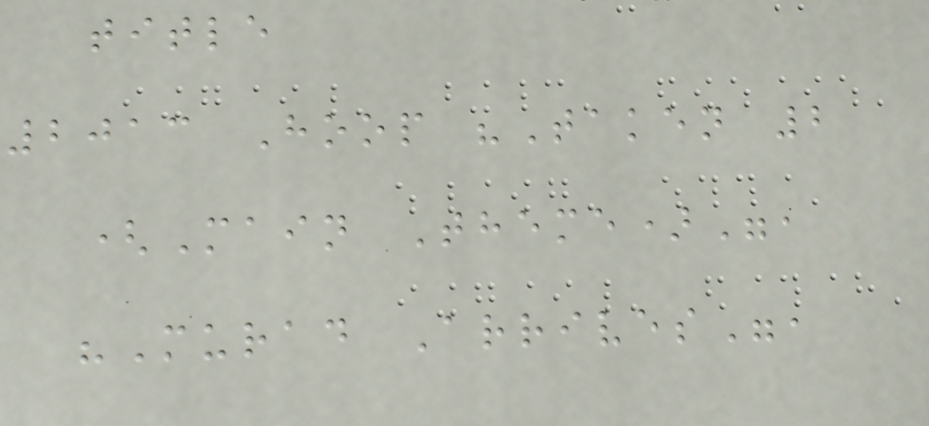title
2013 Hoop "Taken 2
(Main Theme)",
"Murad Arrives",
